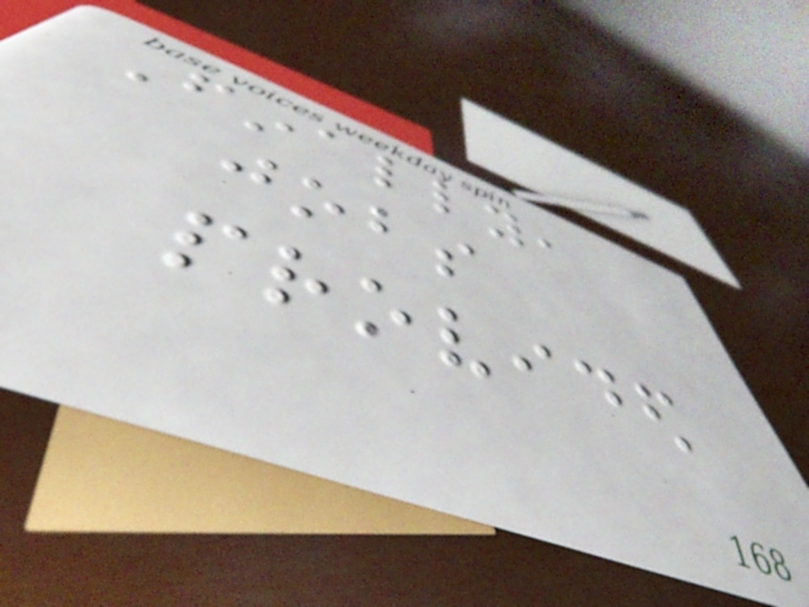Finally,
jobs
provided
